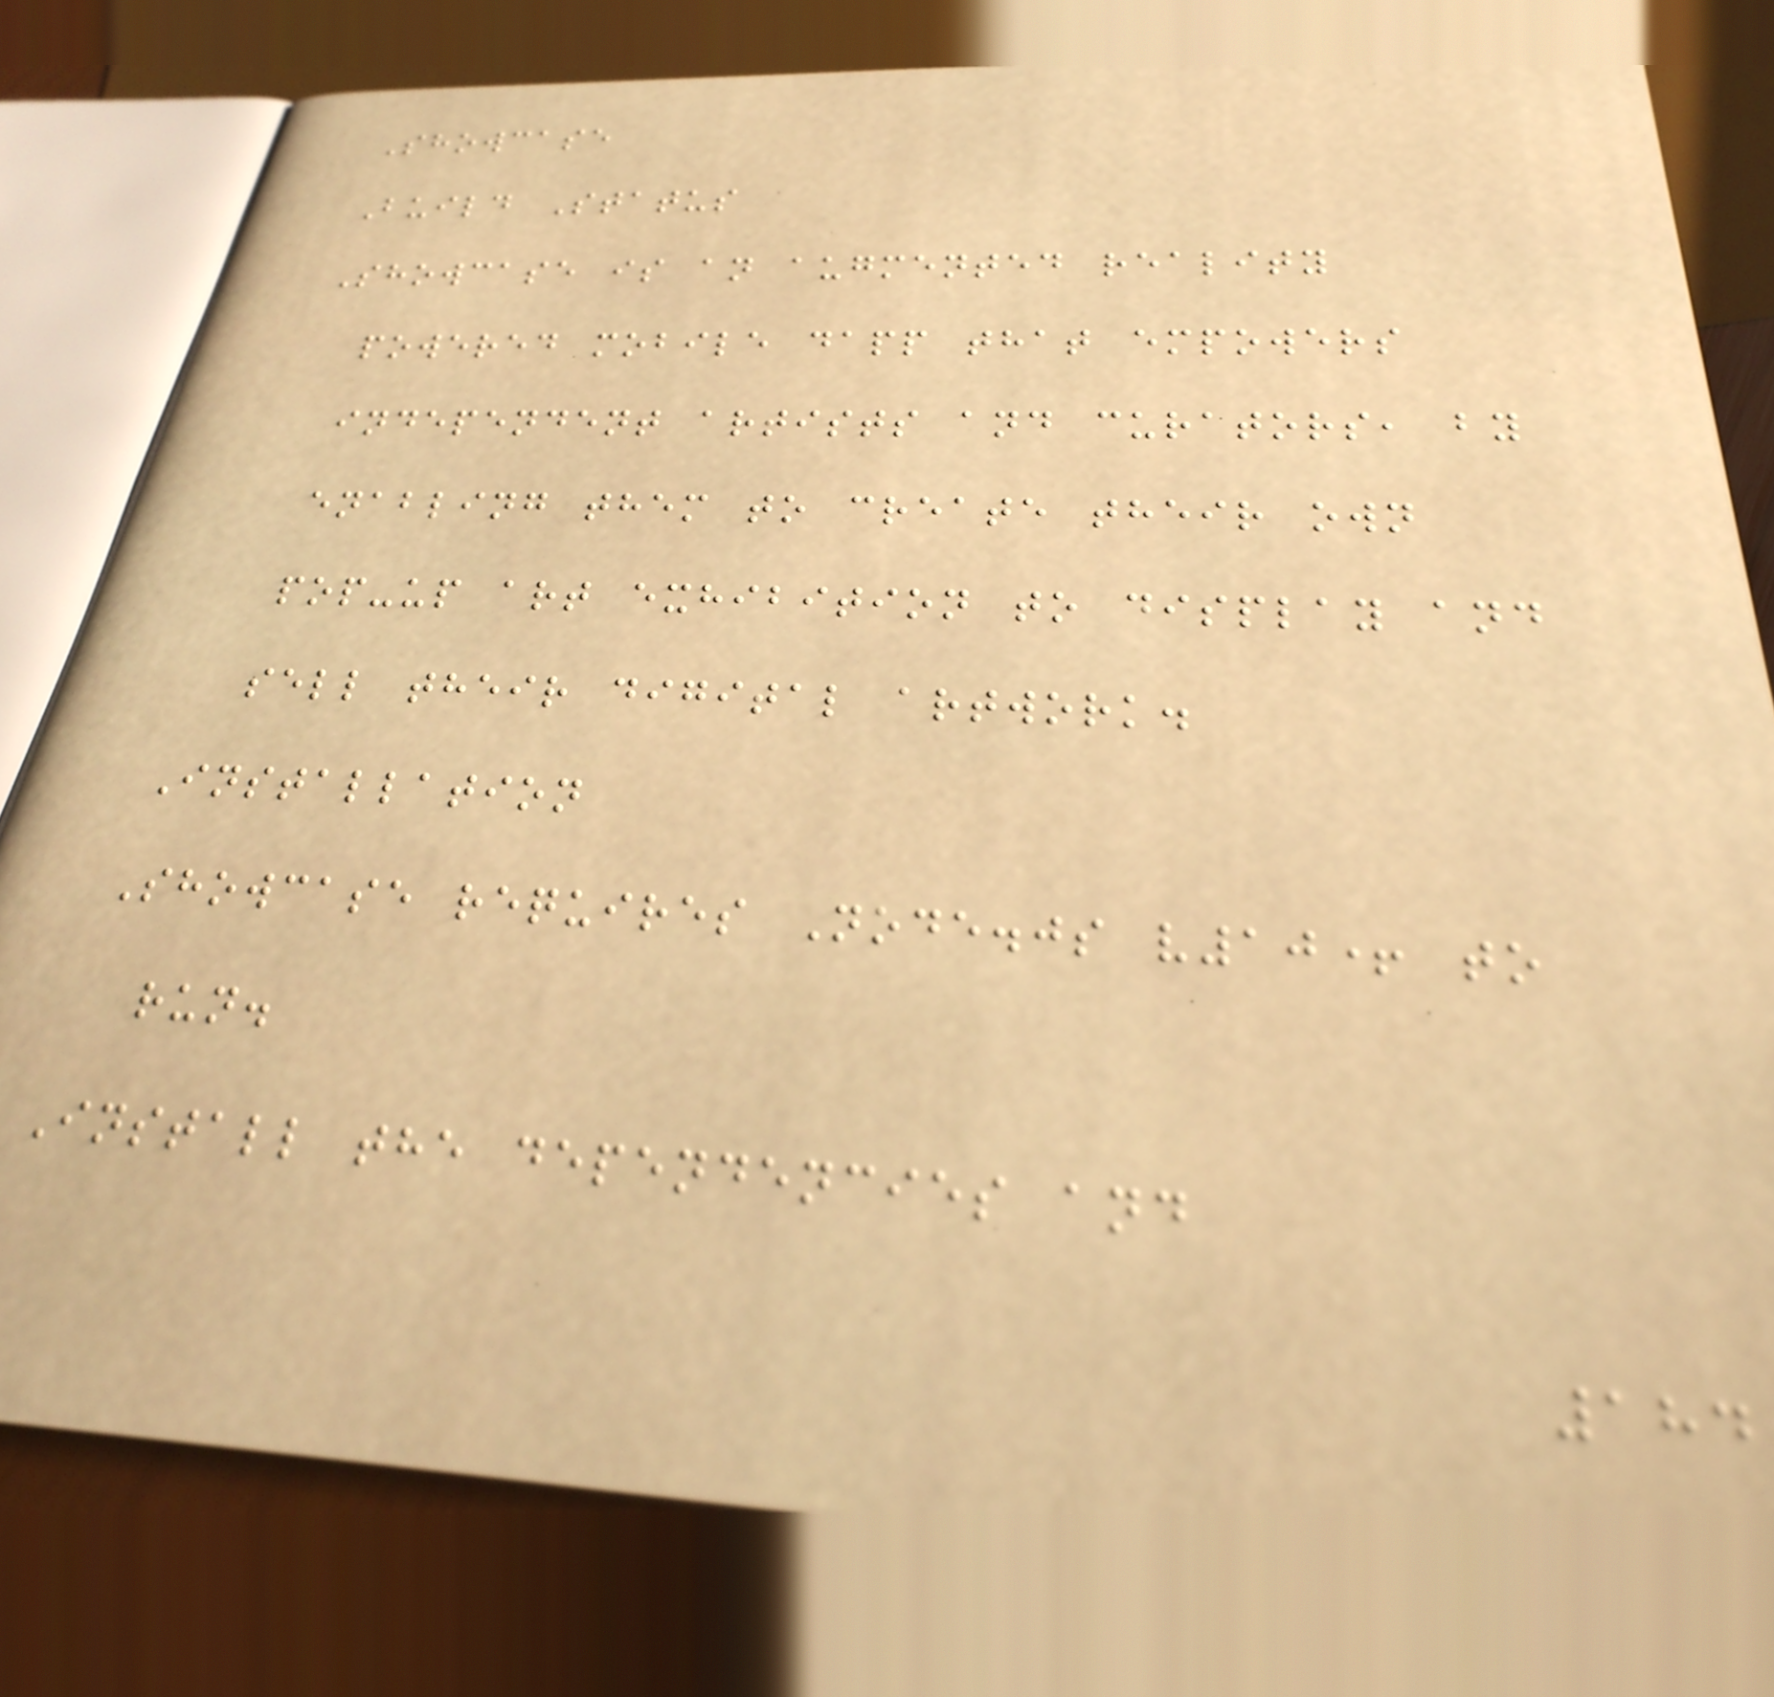Showcase
Build Status
Showcase is an augmented reality
powered mobile dapp that empowers
independent artists and curators, by
enabling them to create their own
pop-up art exhibition to display and
sell their digital artwork.
Installation
Showcase requires Node.js v10+ to
run.
Install the dependencies and
184
